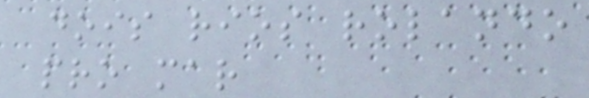dois rios rolando
pro mar
